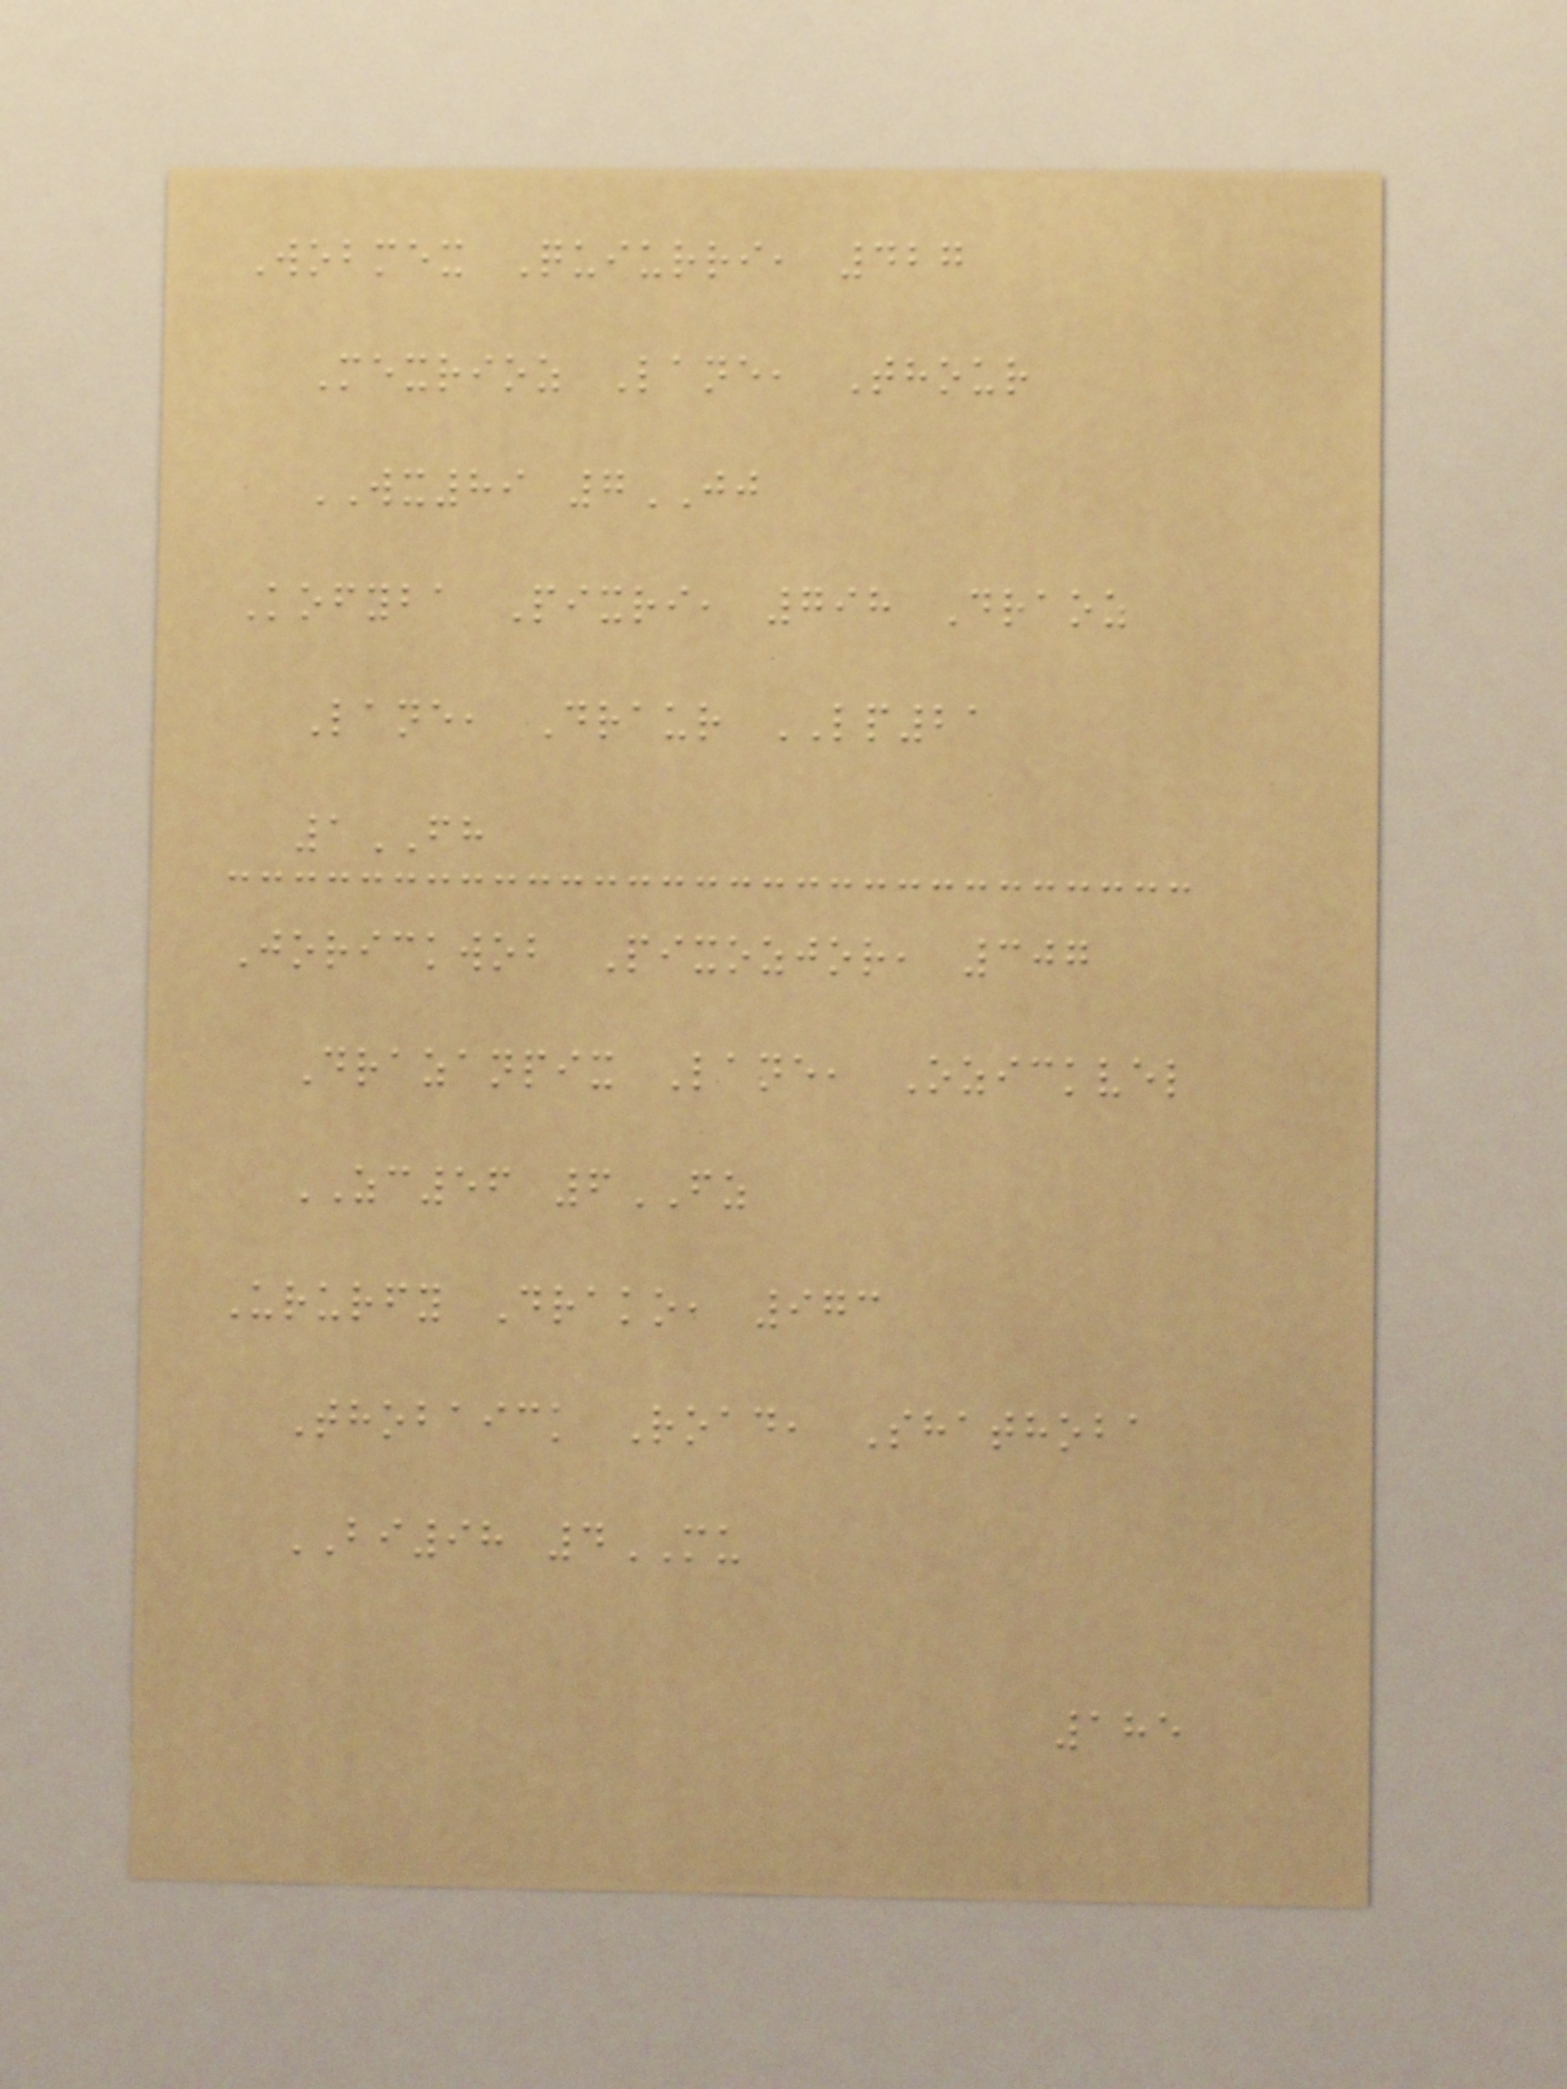Wobmex Quiurri, 427
Mexrioz Lane, Thour
WX89 7JJ
Kofyba Pixri, 798 Draoz
Lane, Draur LP21
1FH
Jorickwob Pixozjor, 307
Drazanpix Lane, Ozickvel
ZC56 6FZ
Ururfy Drako, 973
Thobaick Road, Shathoba
BI98 4MU
185
